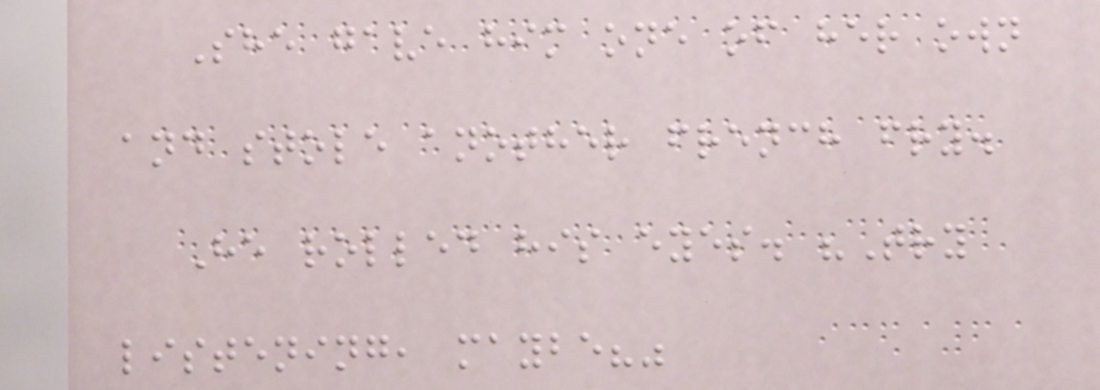She gave him one of her own
and stole another french fry.
He rolled his eyes. "Try
listening, maybe?"
